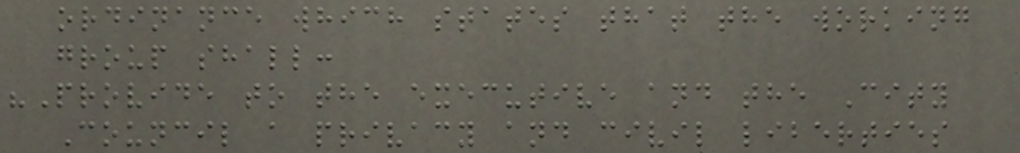ordinance which states that the working
group shall:
"Provide to the executive and the City
Council a privacy and civil liberties
